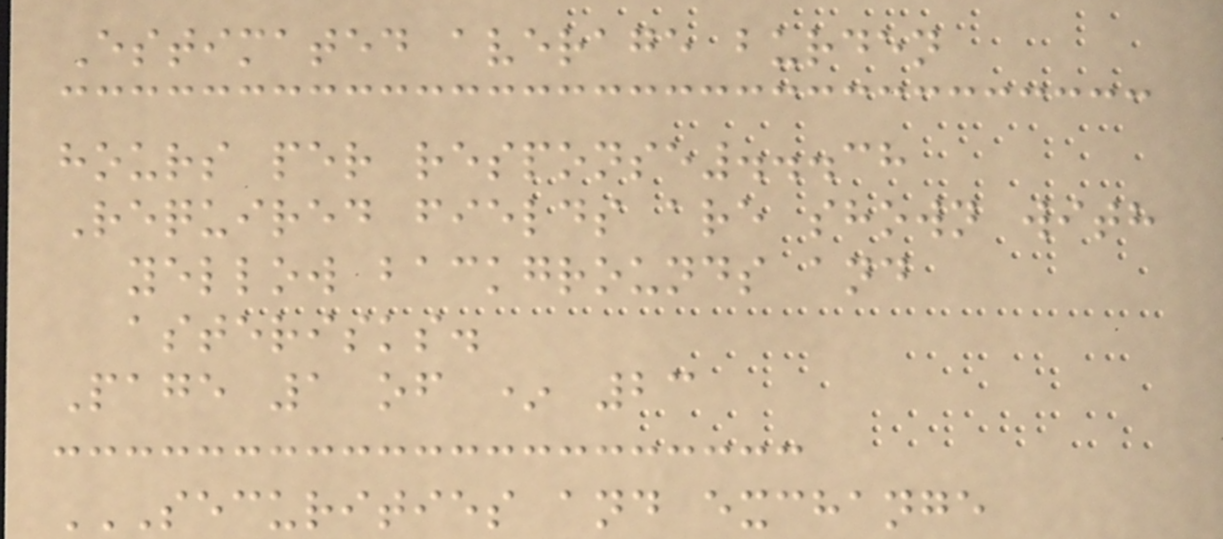Estimated average burden
hours per response...38
Required fields are shown with
yellow backgrounds and
asterisks.
Page 1 of * 23
SECURITIES AND EXCHANGE
